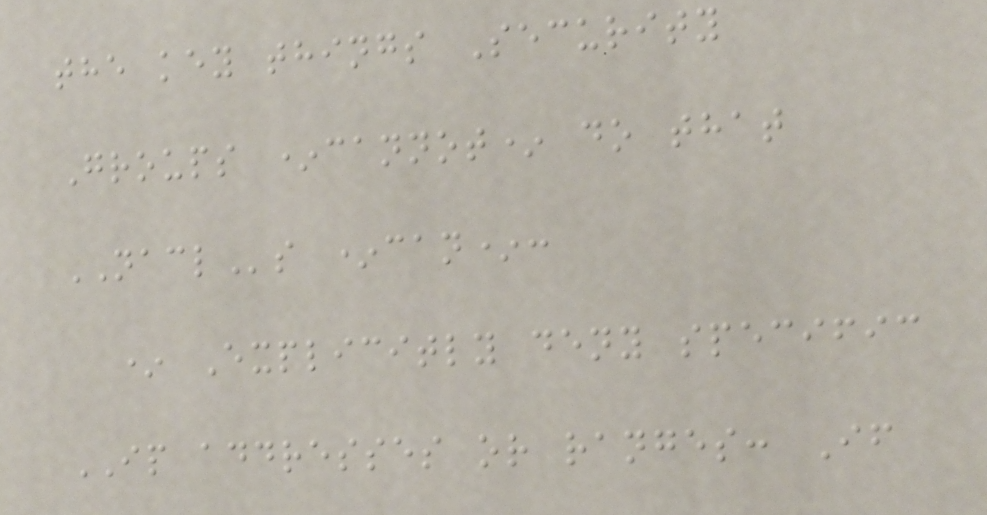the key things Security
Groups *cannot* do that
NACLs *can*:
* Explicitly deny specific
IP addresses or ranges: If
